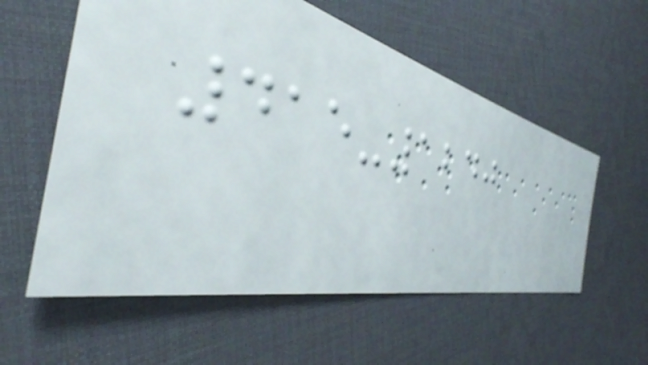415-1240
